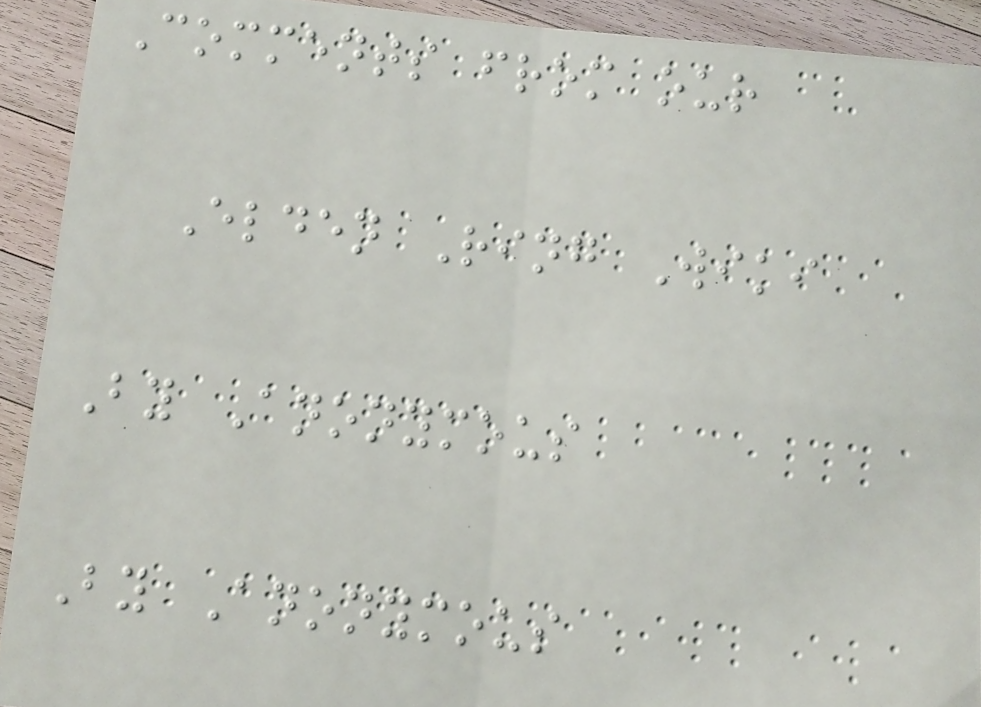Comments from our
Elden Ring Wiki
By Anonymous
By Anonymous
